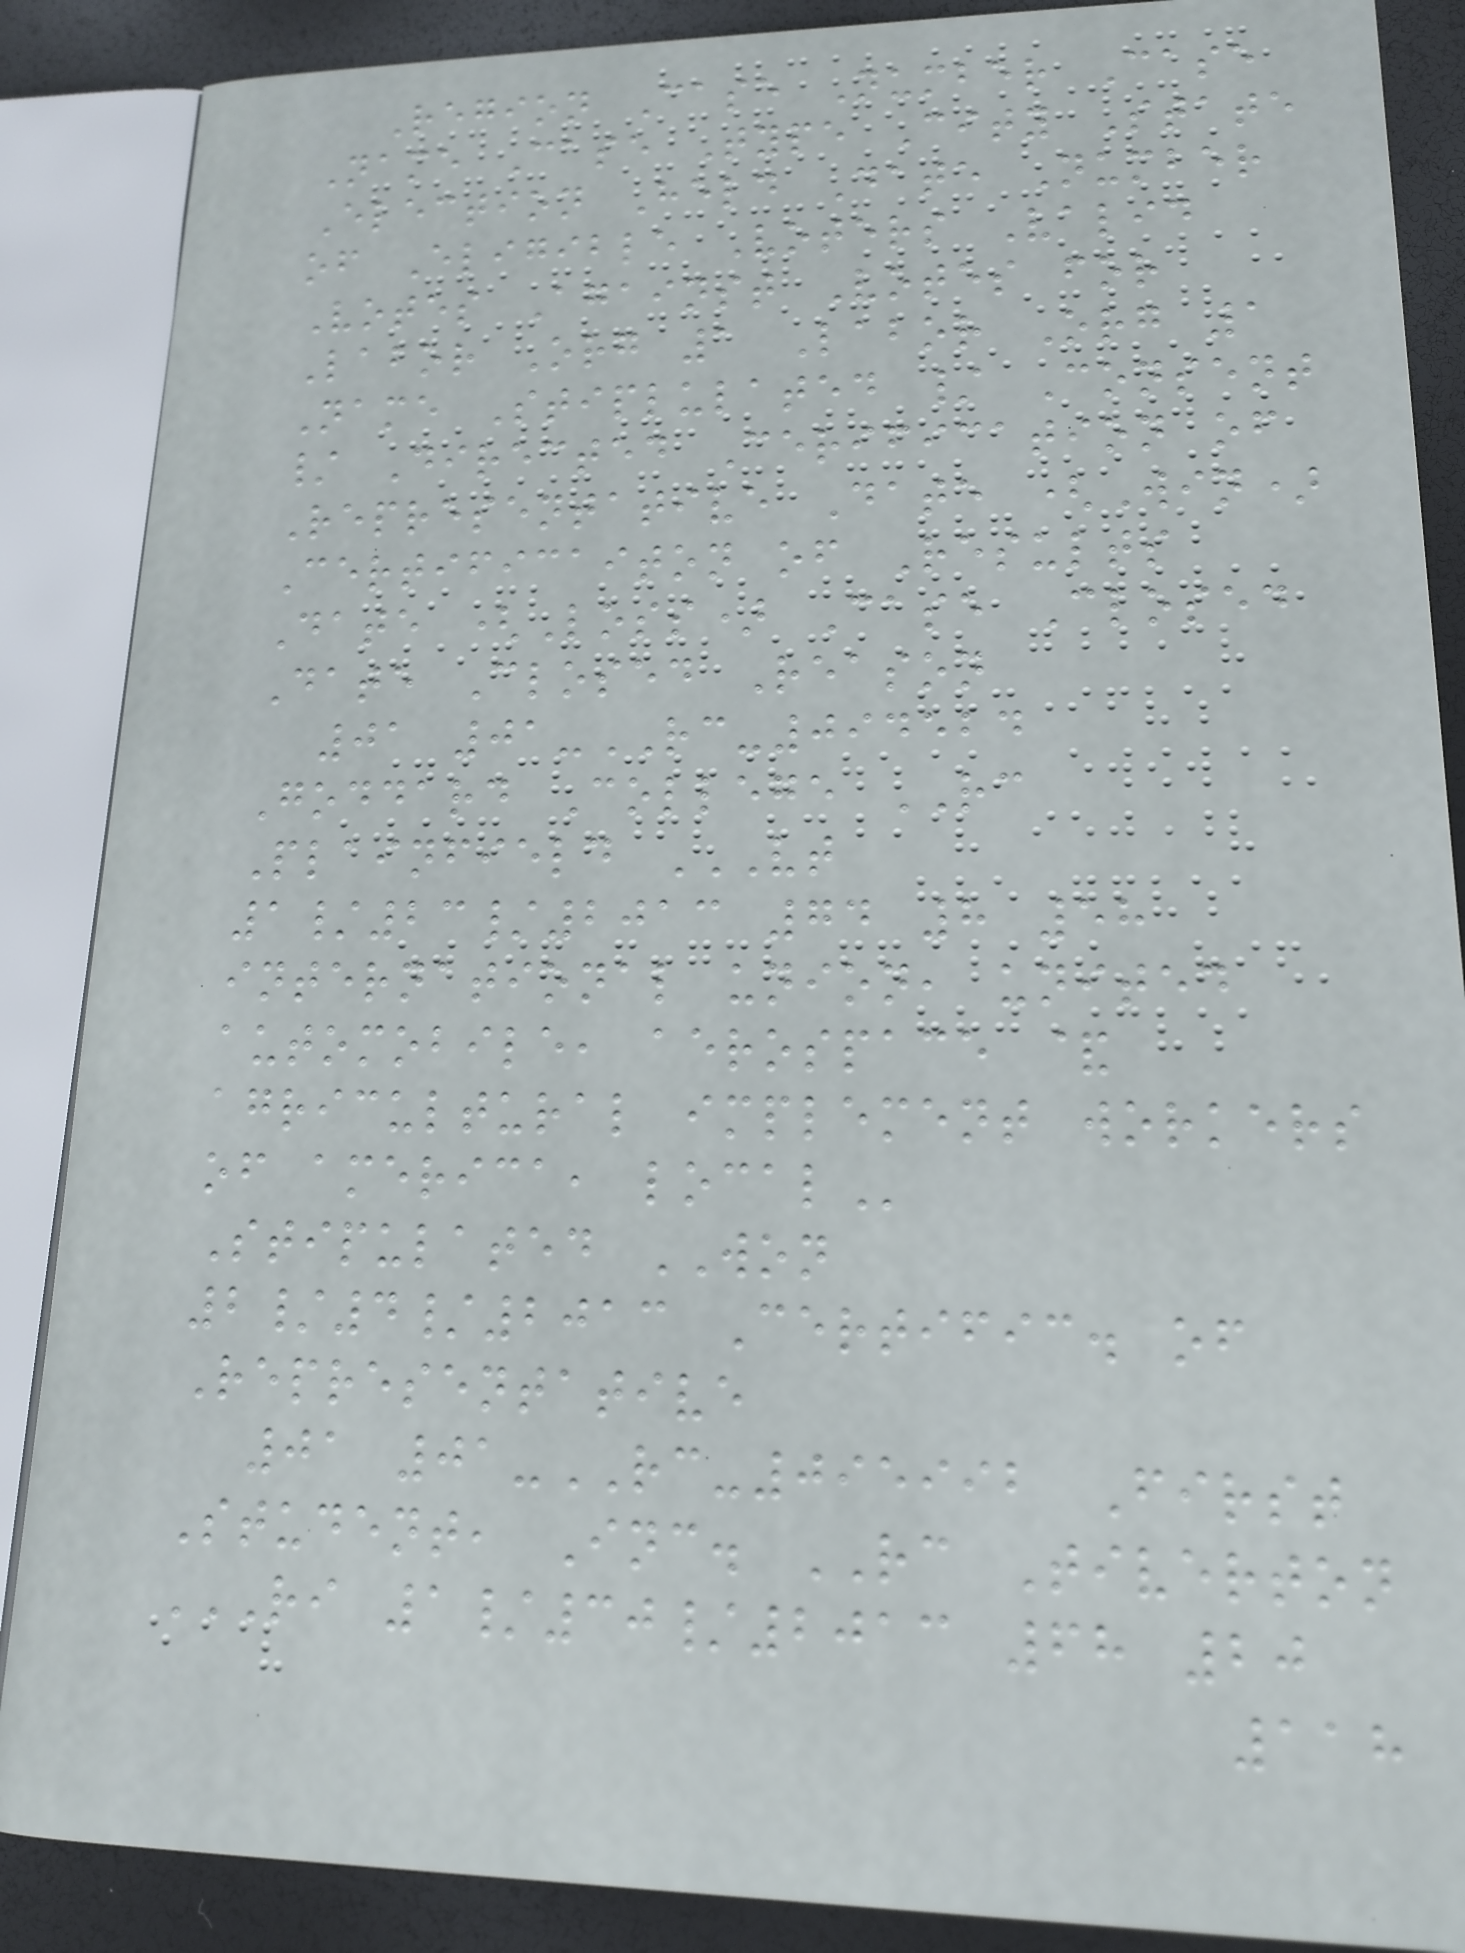Region Case Number Case
Name Case Type City State
Election Held Date Number
of Eligible Voters Valid
Votes Against Votes for
Labor Org 1 Labor Org 1
Name Stiplulated / Consent
/ Directed Cerification of
Representative Date (Win)
Certificaiton of Results
Date (Loss) Case Closed
Date Closed Reason
01 01-RC-094524
Goddard College RC
Plainfield VT
1/23/2013 74 8 58
INTERNATIONAL UNION, UNITED
AUTOMOBILE, AEROSPACE &
AGRICULTURAL IMPLEMENT WORKERS
OF AMERICA, LOCAL
Stipulated WON
2/4/2013 Certific. of
Representative
01 01-RC-095992 First
Student, Inc. RC Tiverton
RI 1/30/2013 68 20
118
